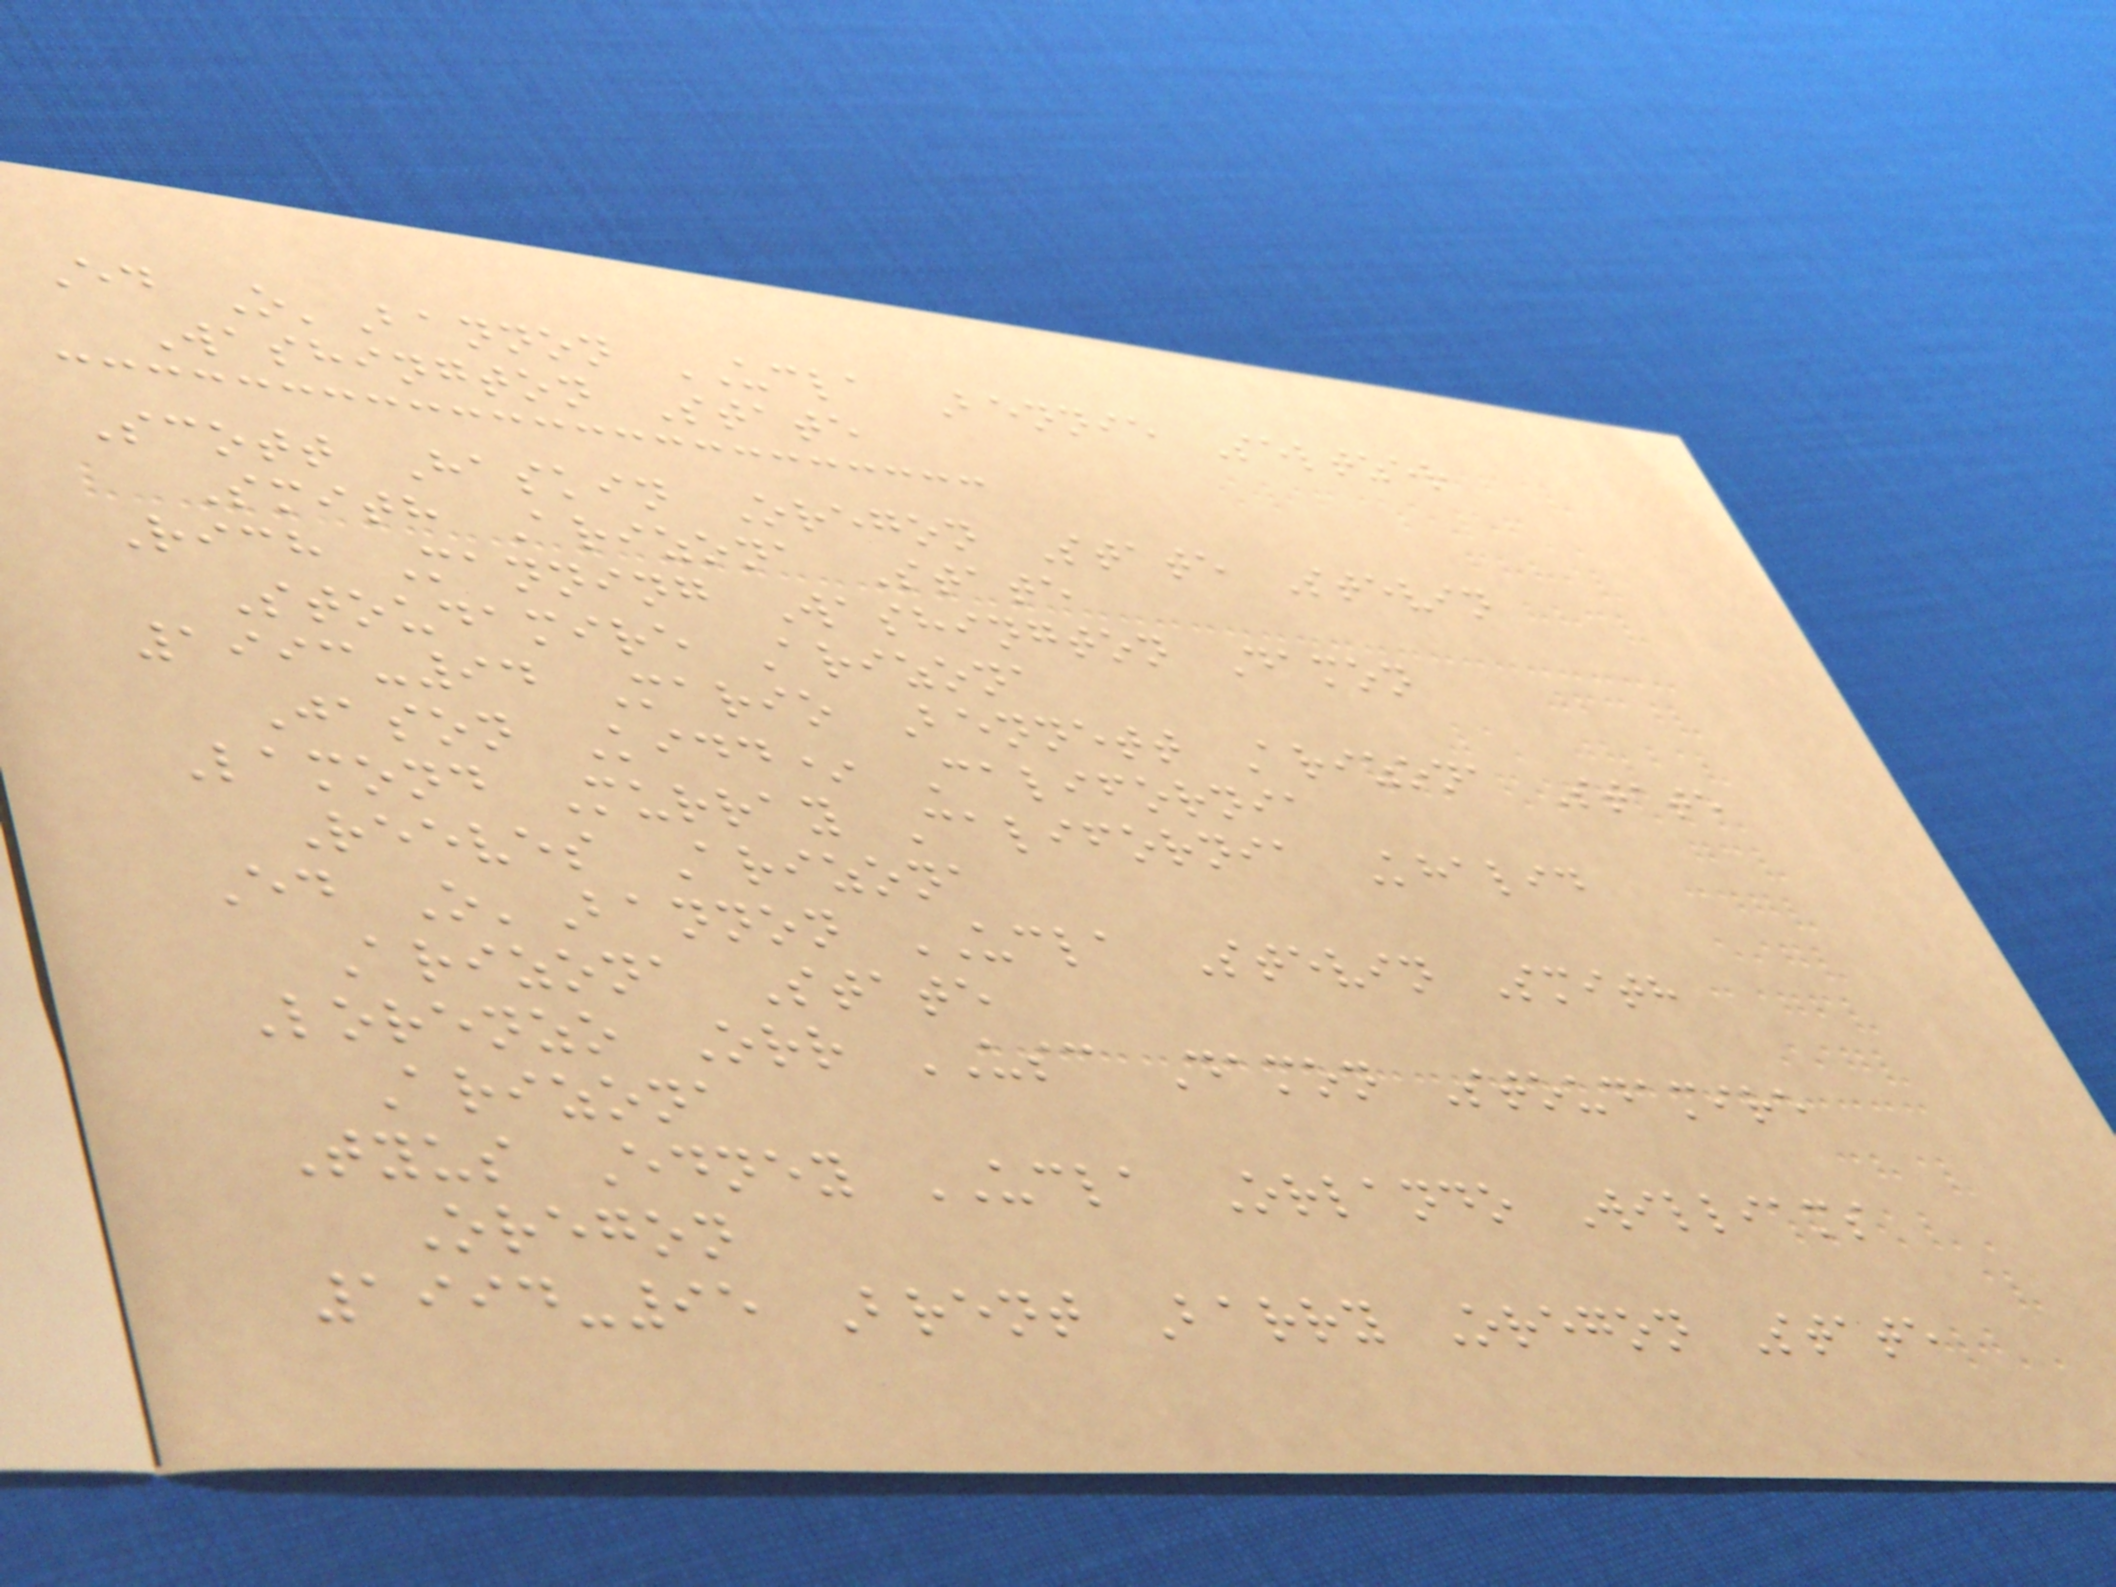Ed O'Bannon UCLA Bennie Seltzer
Washington State
Scott Haskin Oregon State Stevin
Smith Arizona State
Rich Manning Washington Damon
Stoudamire Arizona
1993-94 Mario Bennett Arizona State
Jason Kidd* California
Lamond Murray California Khalid
Reeves Arizona
Ed O'Bannon UCLA Stevin Smith
Arizona State
Lorenzo Orr USC Damon Stoudamire
Arizona
Tyus Edney UCLA Orlando Williams
Oregon
1994-95 Brent Barry Oregon State
